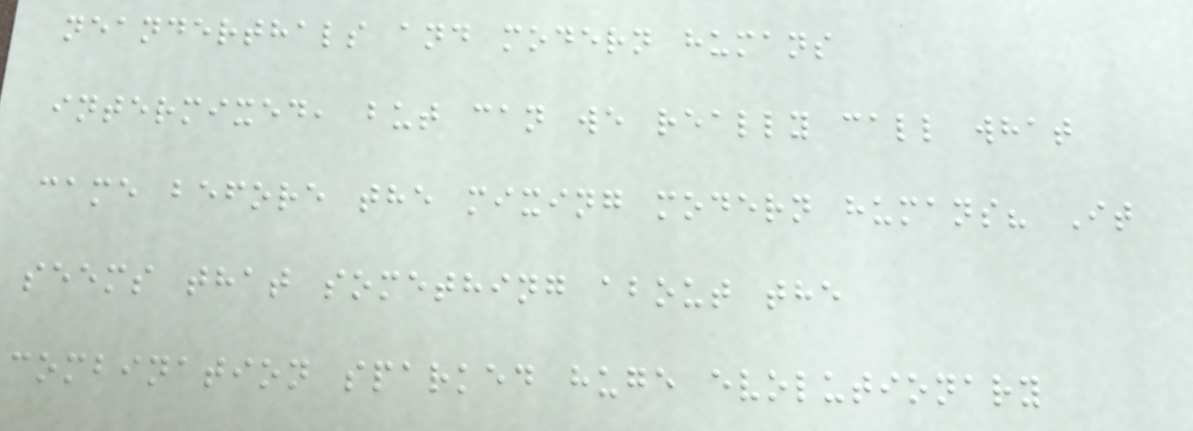neanderthals and modern humans
intermixed, but can we really call what
came before the mixing modern humans? It
seems that something about the
combination sparked huge evolutionary
